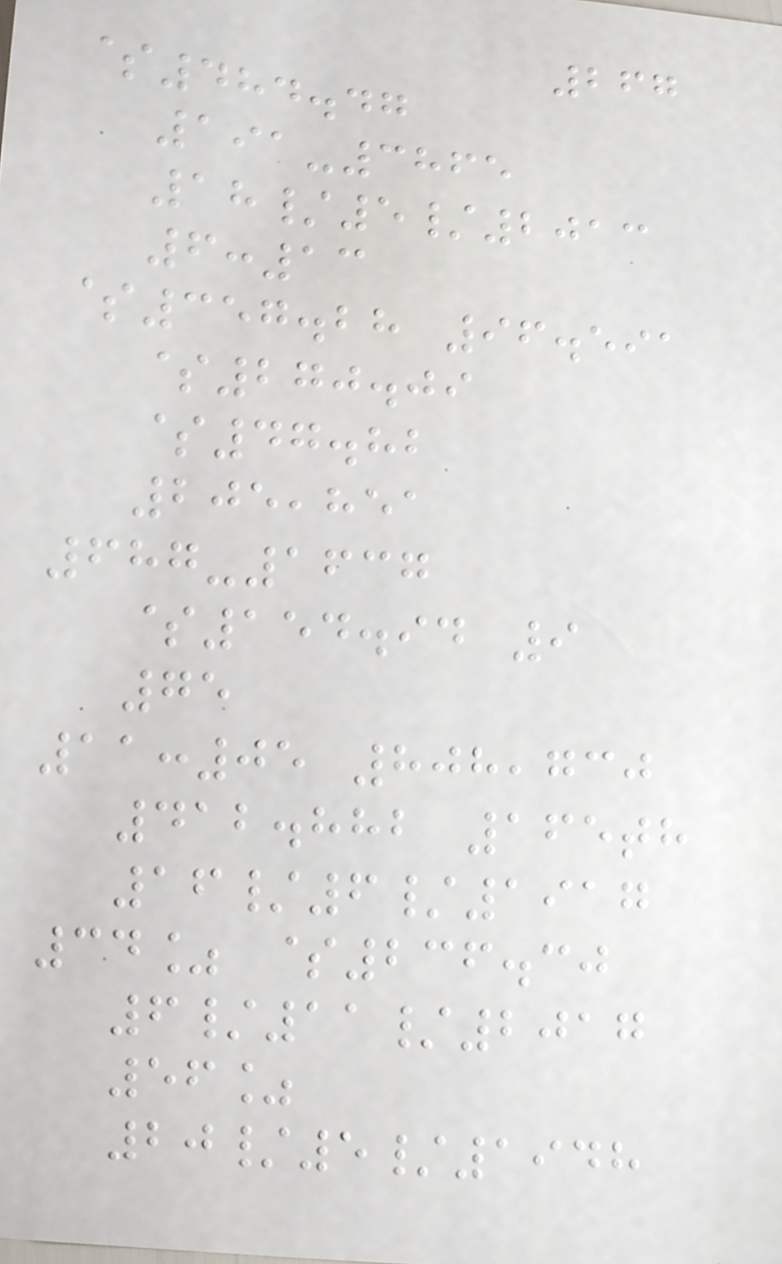267
$484.47
191-3865
18/5/2013
6:13
$357.28 96.591
$270.09
$47.82
205,851
687-1637
$154.94 9
75
11:05 808,730
412.882 165th
16/6/1917
34% $236.30
6/11/2017
56%
20/5/1948
